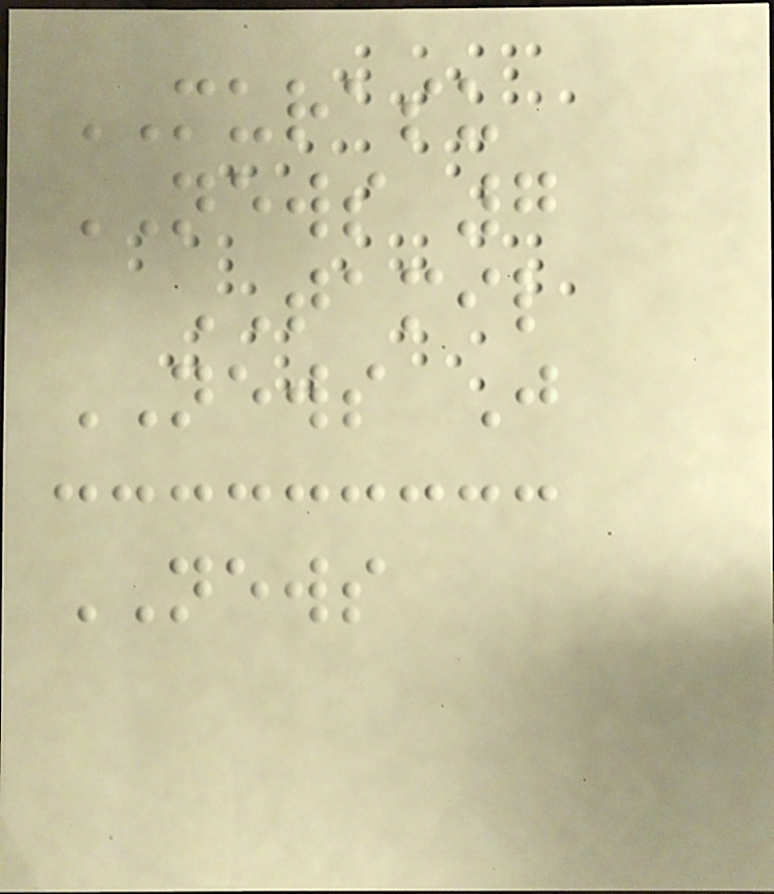MURASU
NEWS 7
TAMIL
NEWS J
NEWS
